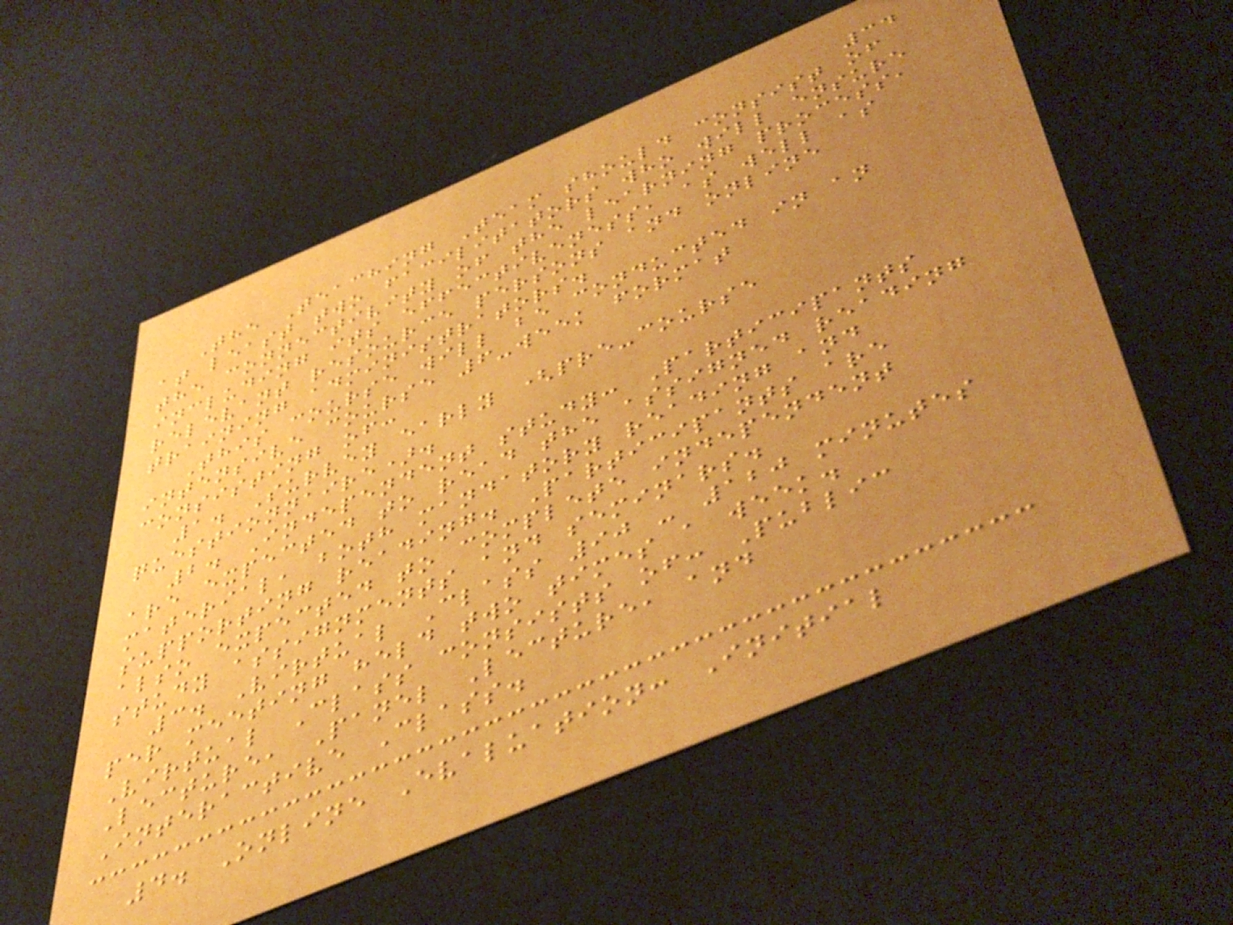34
The Teaching Team should consist of
at least two facilitators who will ensure
the connectivity of the learning process,
including its effectiveness, as well as
relevant resource persons and online
training administrators.
This course will be conducted in an
intensive course 6-week format
consisting of:
1. Survey early (pre-course
questionnaire).
2. Independent study: Participants
are expected to read the assigned reading
material, both mandatory reading and
supporting reading. Participants are
also expected to complete independent
study assignments and seminars.
3. Virtual Class 90 - 120 minutes
per meeting held two times a week.
Virtual Class consists of: Public
Lecture, Panel Lecture, and
Interactive Class.
4. Online Evaluation: Initial
